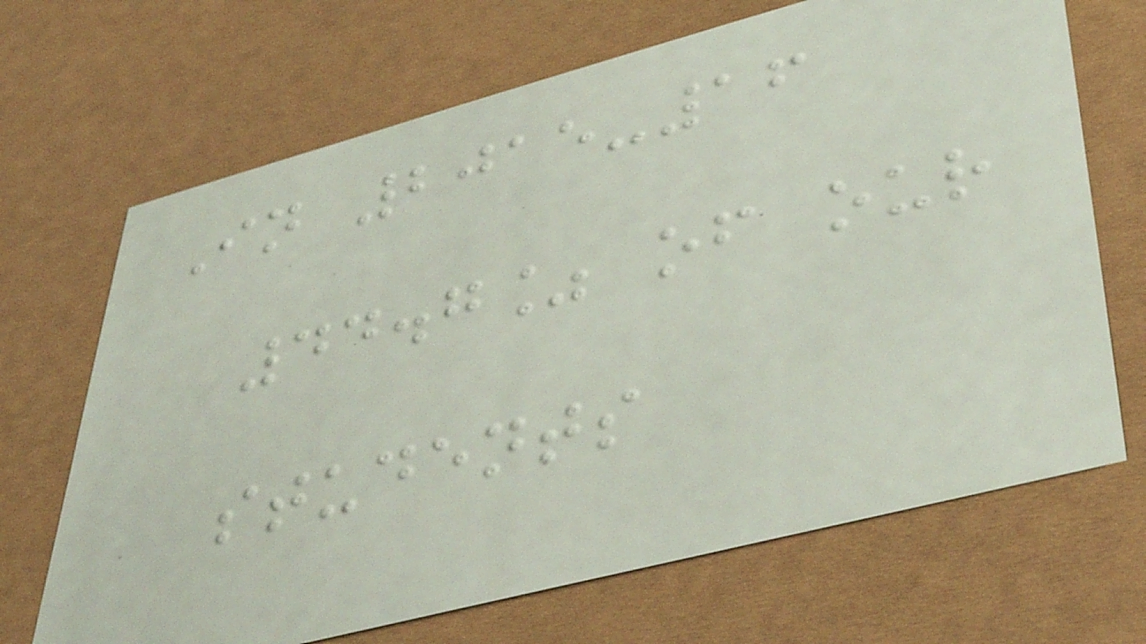In 2015-16
44.7% of our
students
